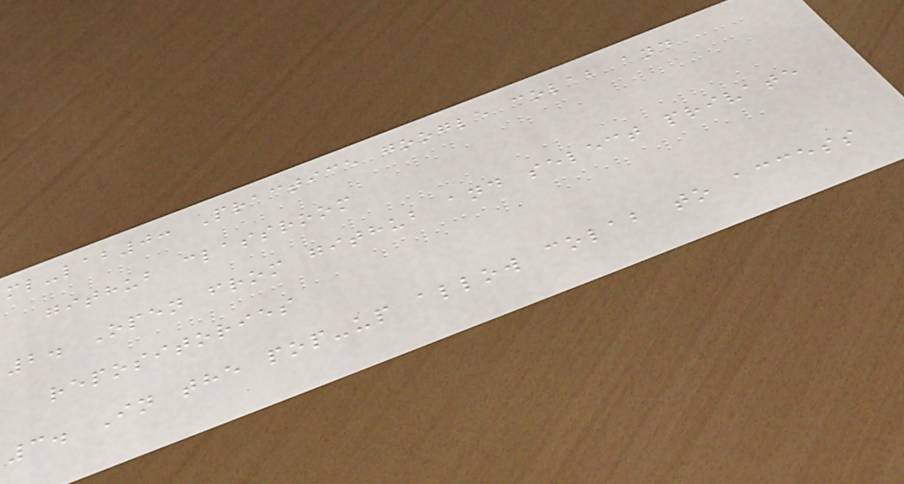ml-lab0: Practice google colab and
github classroom
2. Open from github and select private
repositories
3. In the pop-up allow colab to access
